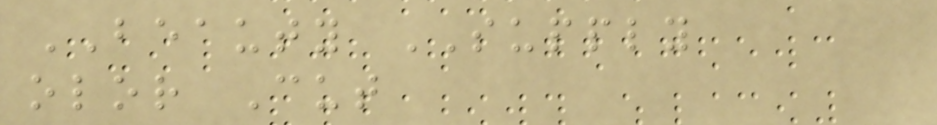BEAUTY SUPPLY
olor Cut
